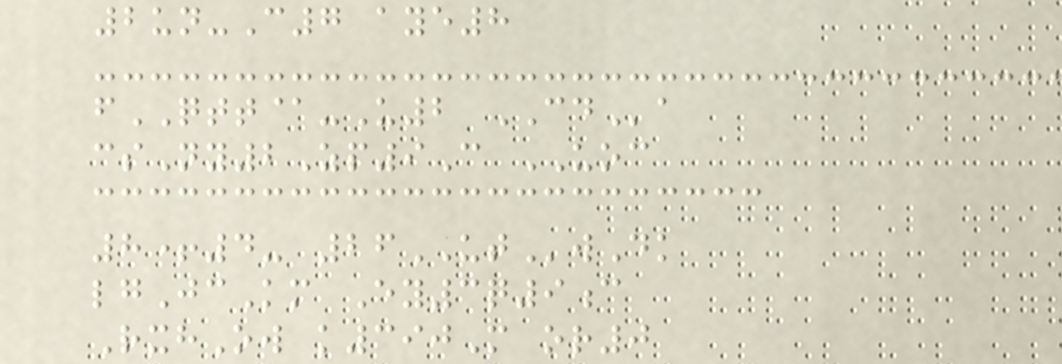2un-C7 aye8
fQTT@-U2 CDa
csNy2Zp9C UOC
8+4- 26UTwDk
lgJcKm Ey3q9c
RxhOw k390M or0
